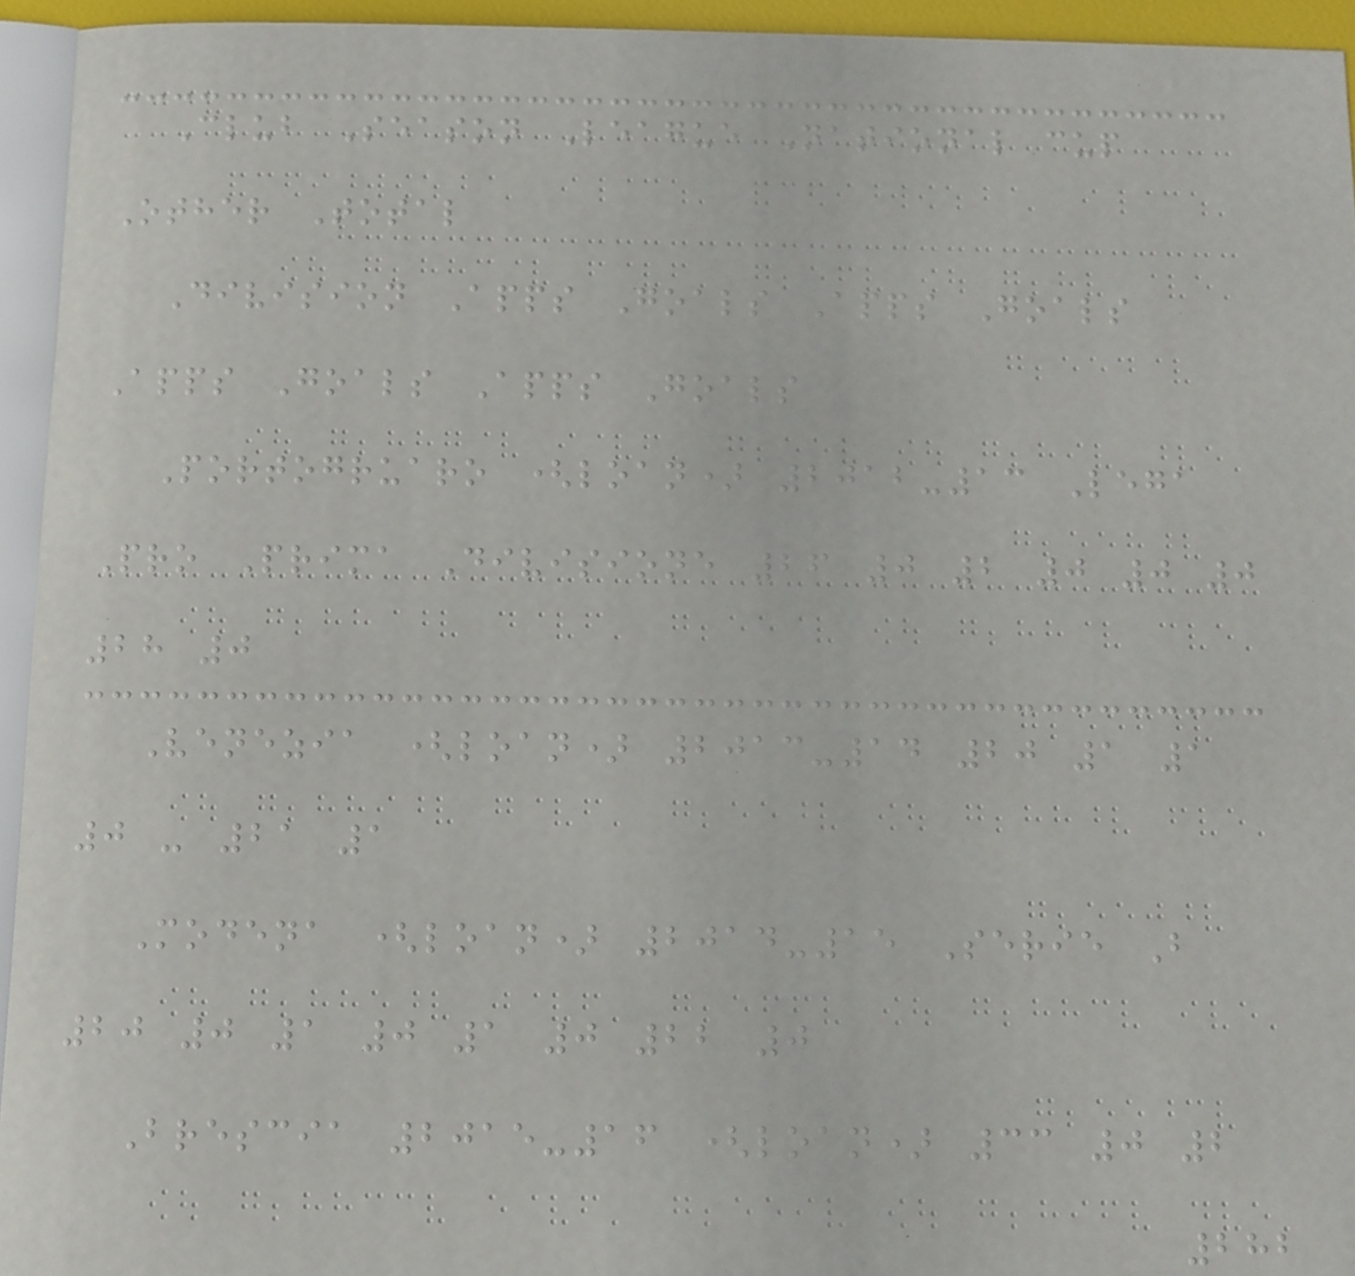Club Season League National cup
Other Total
Division Apps Goals Apps Goals
Apps Goals Apps Goals
Portogruaro (loan) 2012-13 Lega
Pro Prima Divisione 26 0 2 0 0 0
28 0
Venezia (loan) 2013-14 20 1 1
0 - 21 1
Modena (loan) 2014-15 Serie B
20 0 1 0 1 0 22 0
Brescia 2015-16 (loan) 33 0 2
282
